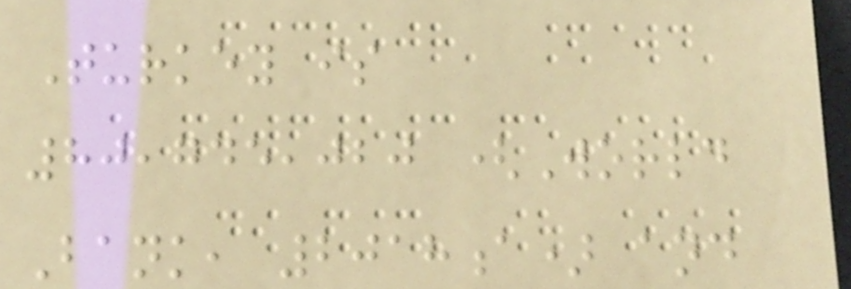Turkey is
80,745,020 (World
Bank, 2018a) and
